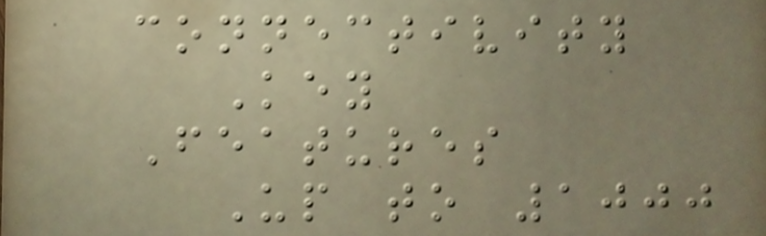connectivity
Key
Features
Up to 1000
